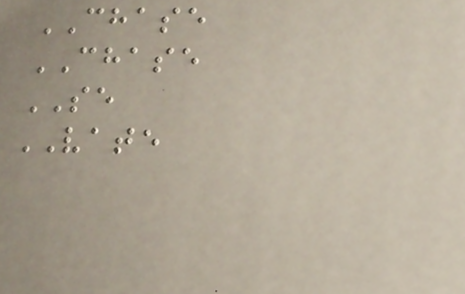CHASE
CHASE
SE
VATE
